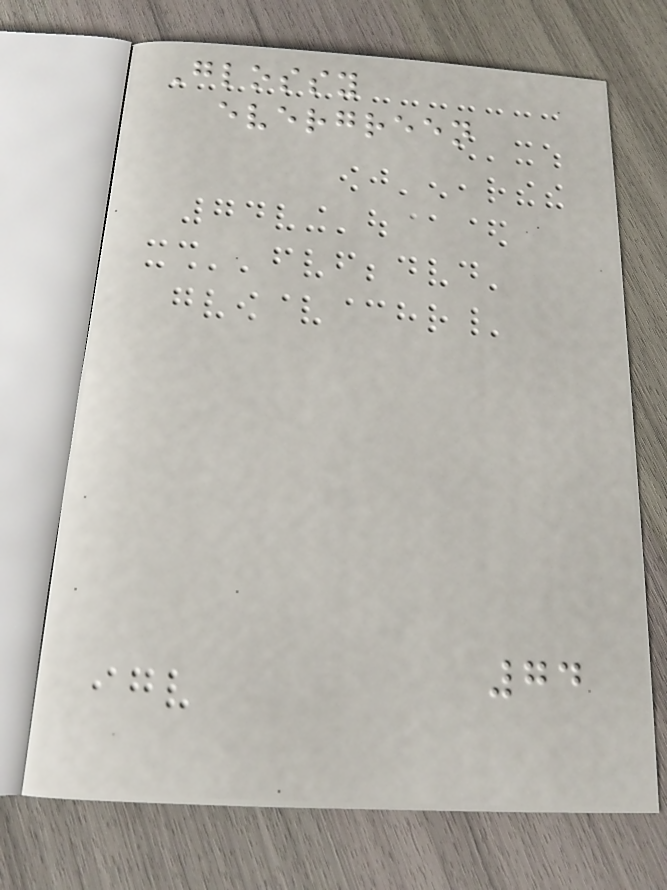Glossy
evergreen
74
